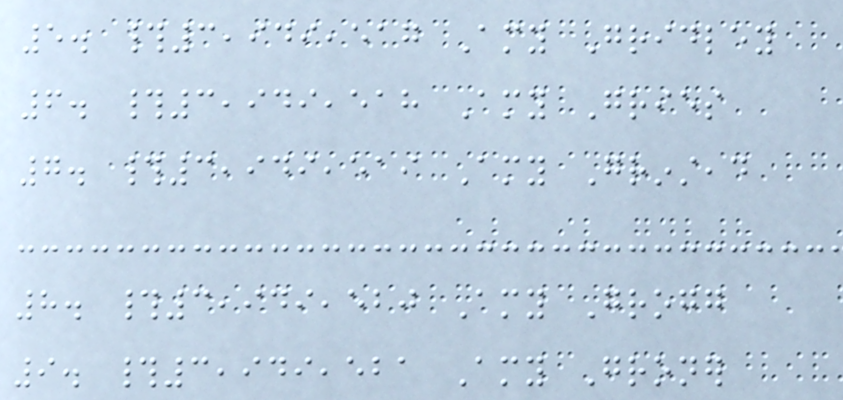5. #3,949,517 Amy Gridley
6. #3,949,518 Amy Gries
7. #3,949,519 Amy Grinstead
8. #3,949,520 Amy Grogg
9. #3,949,521 Amy Groner
